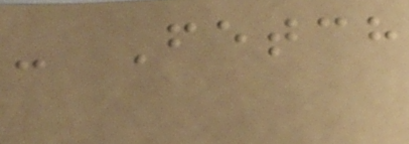- Fetch
